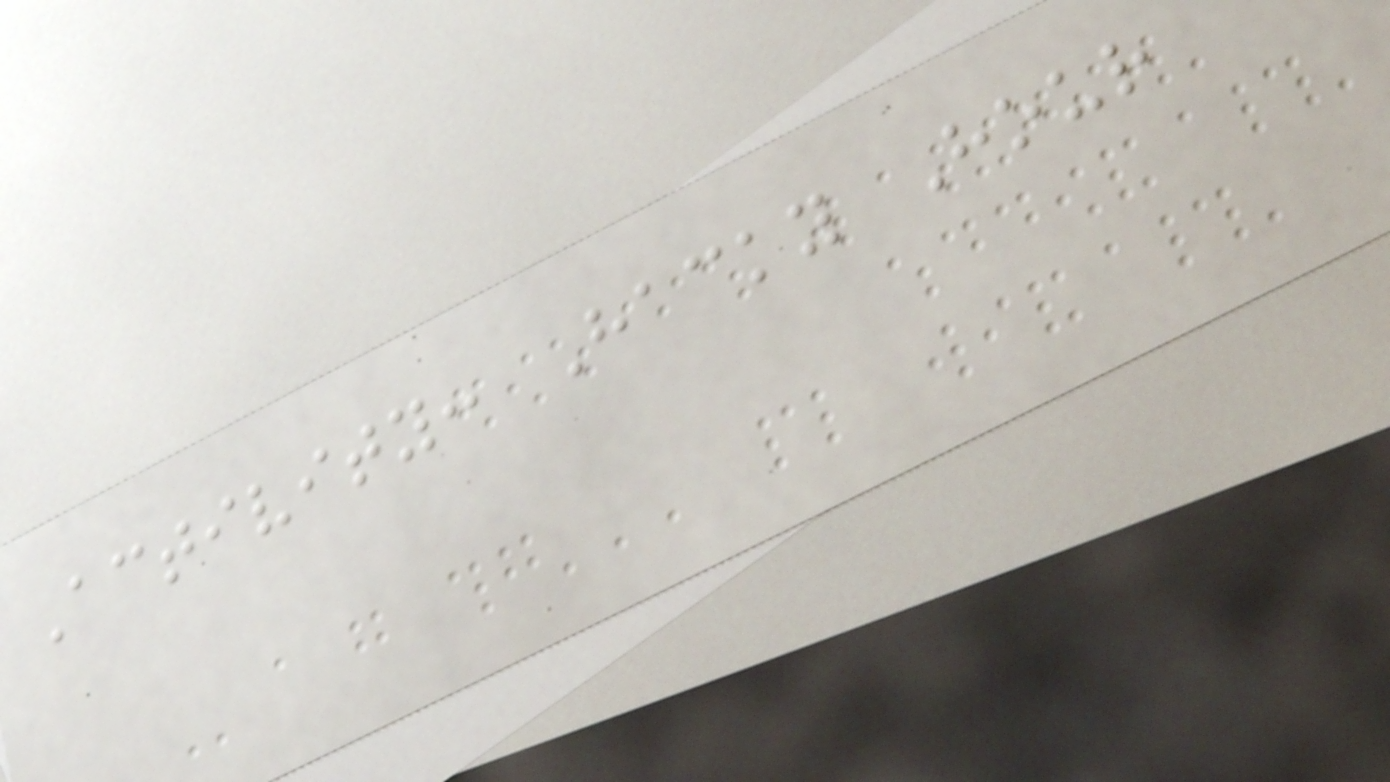Activity: Hacky Hour
